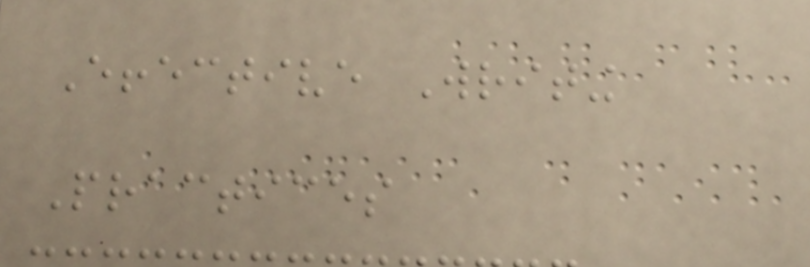Effective Writing
Practices
